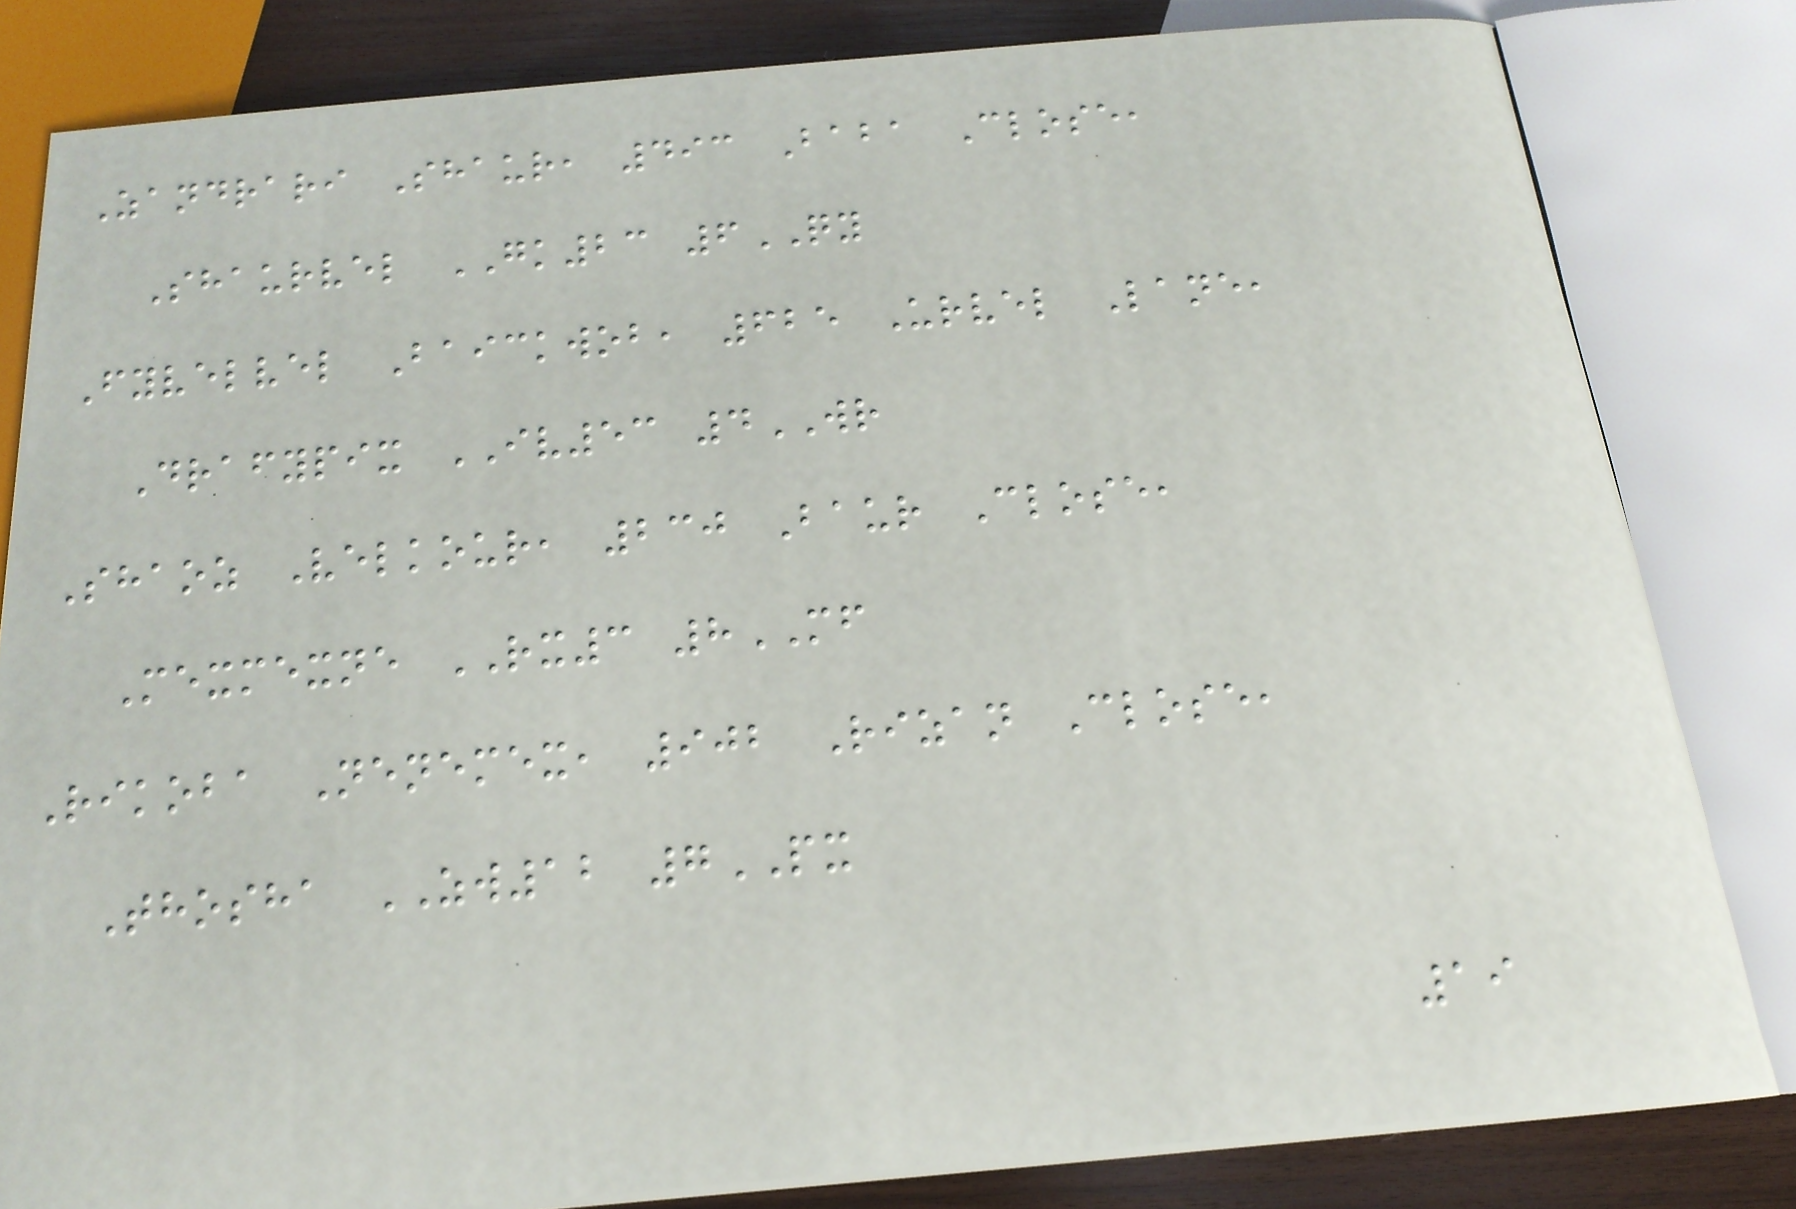Zandrari Shaur, 493 Baba Close,
Shaurvel GK23 6QY
Fyvelvel Baickwob, 625 Urvel Lane,
Drafypix IV53 4WR
Shaoz Velkour, 230 Baur Close,
Mexmexne RX3 8MF
Rikoba Nenemex, 902 Rizan Close,
Thosha ZW12 7PX
19
